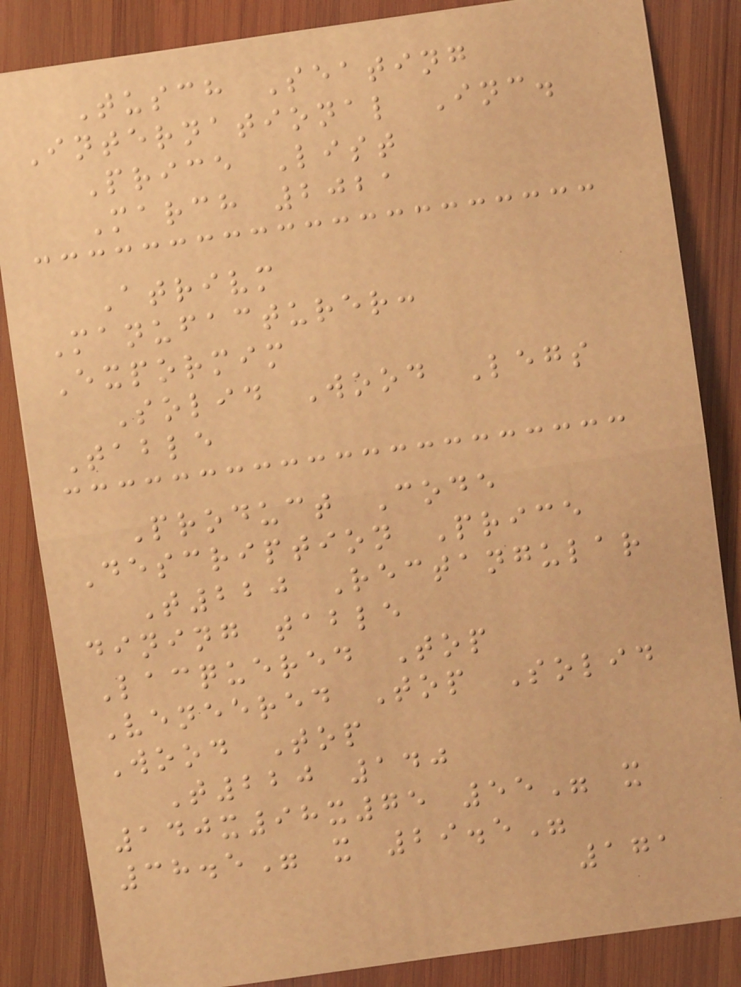Tusch Seating
International Inc.
Price List
March 2021
Atrivm
Manufacturer:
Expormim
Solid Wood Legs
Table
Product Code
Description Price
T220 Rectangular
dining table
Lacquered Top
Veneered Top Solid
Wood Top
T220 140
140x98x75 55" x
38.5" x 29.5"
171
